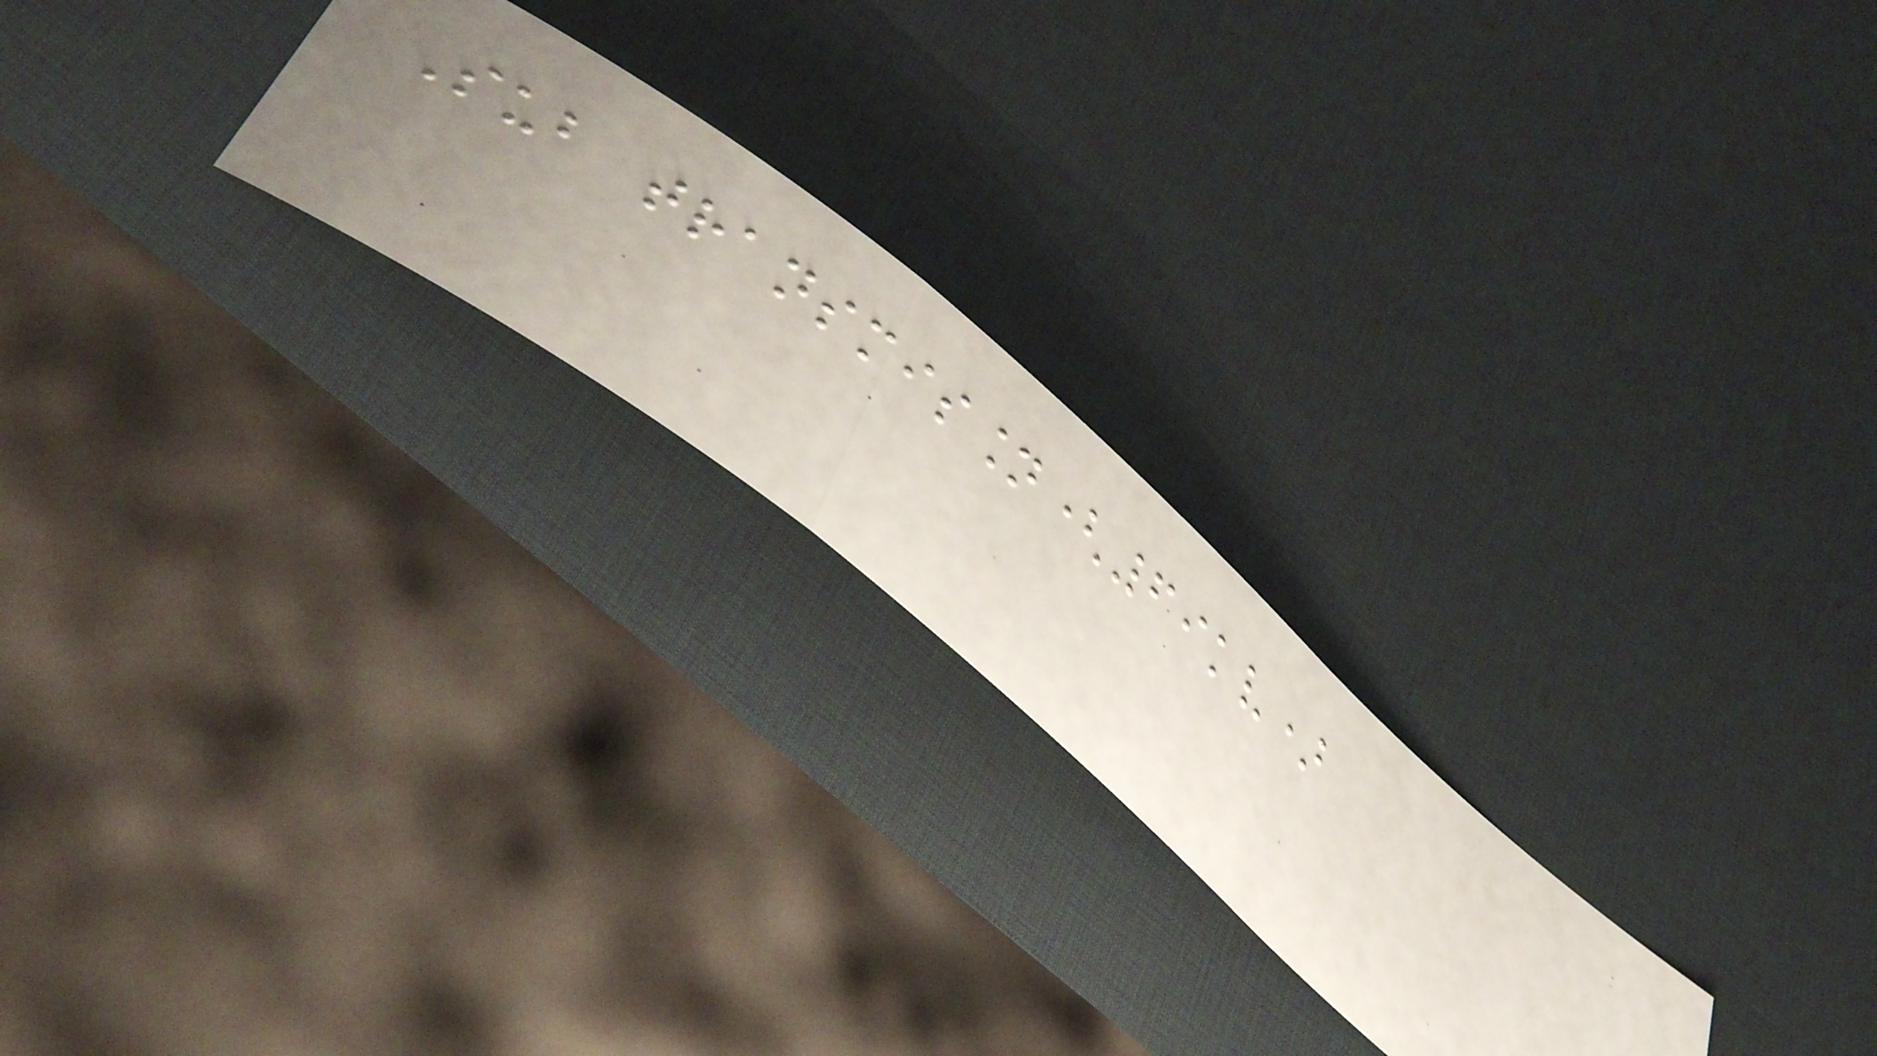Sub transmission(69kv)
